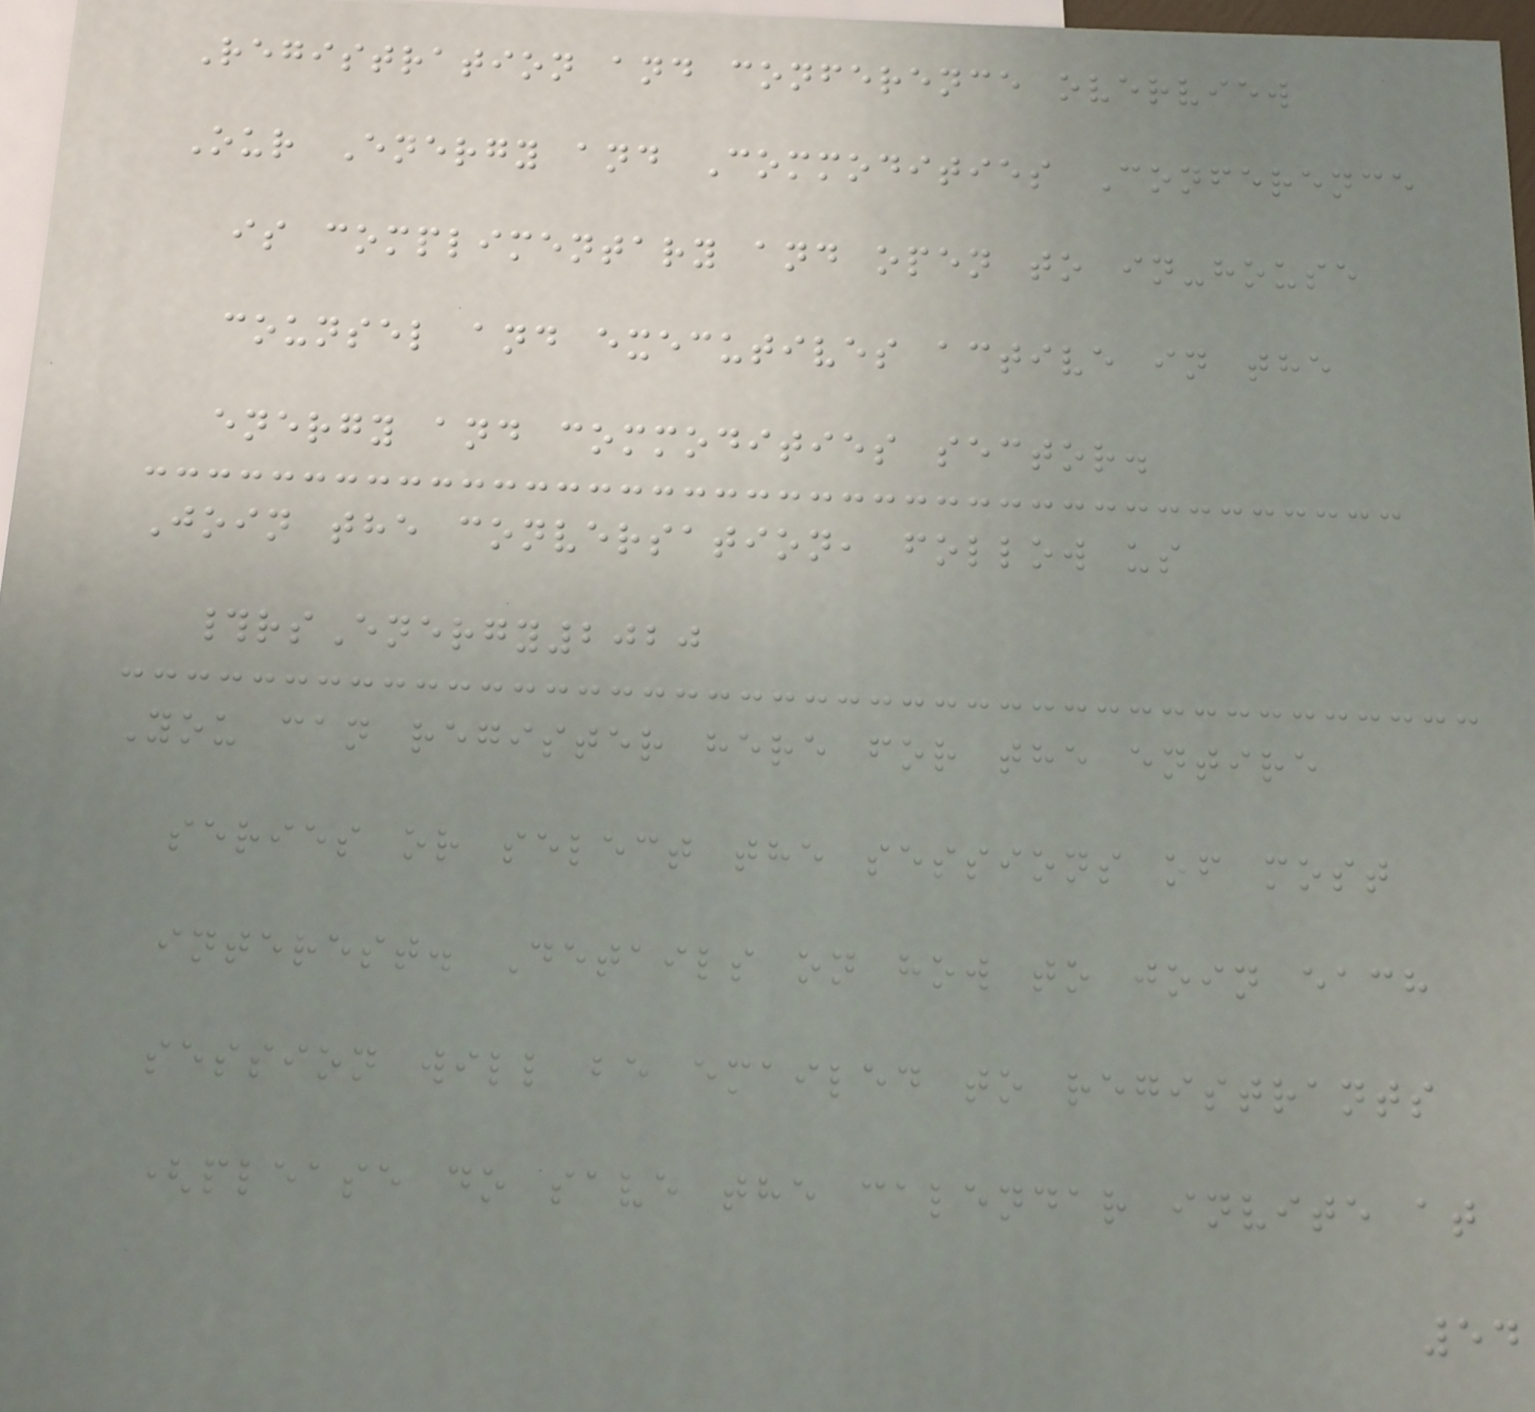Registration and conference overview
Our Energy and Commodities Conference
is complimentary and open to in-house
counsel and executives active in the
energy and commodities sector.
Join the conversation, follow us
#rsEnergy2020
You can register here for the entire
series or select the sessions of most
interest. Details on how to join each
session will be emailed to registrants
(please do save the calendar invite at
54
